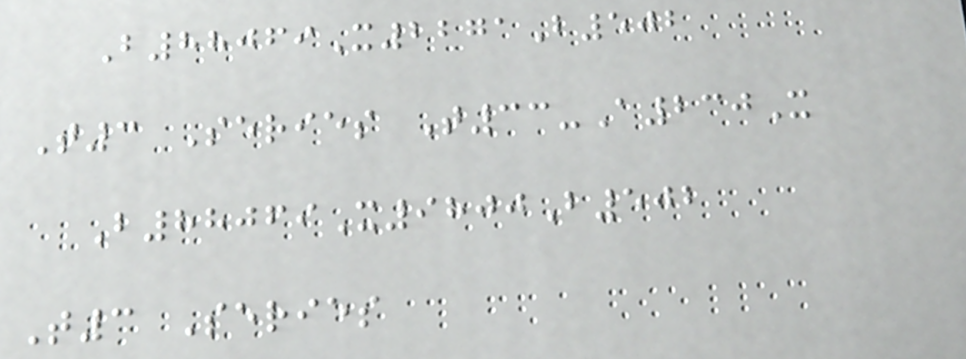B88069X2271B502
T3 Series T33-A230X
B88069X9800B502
T3 Series
